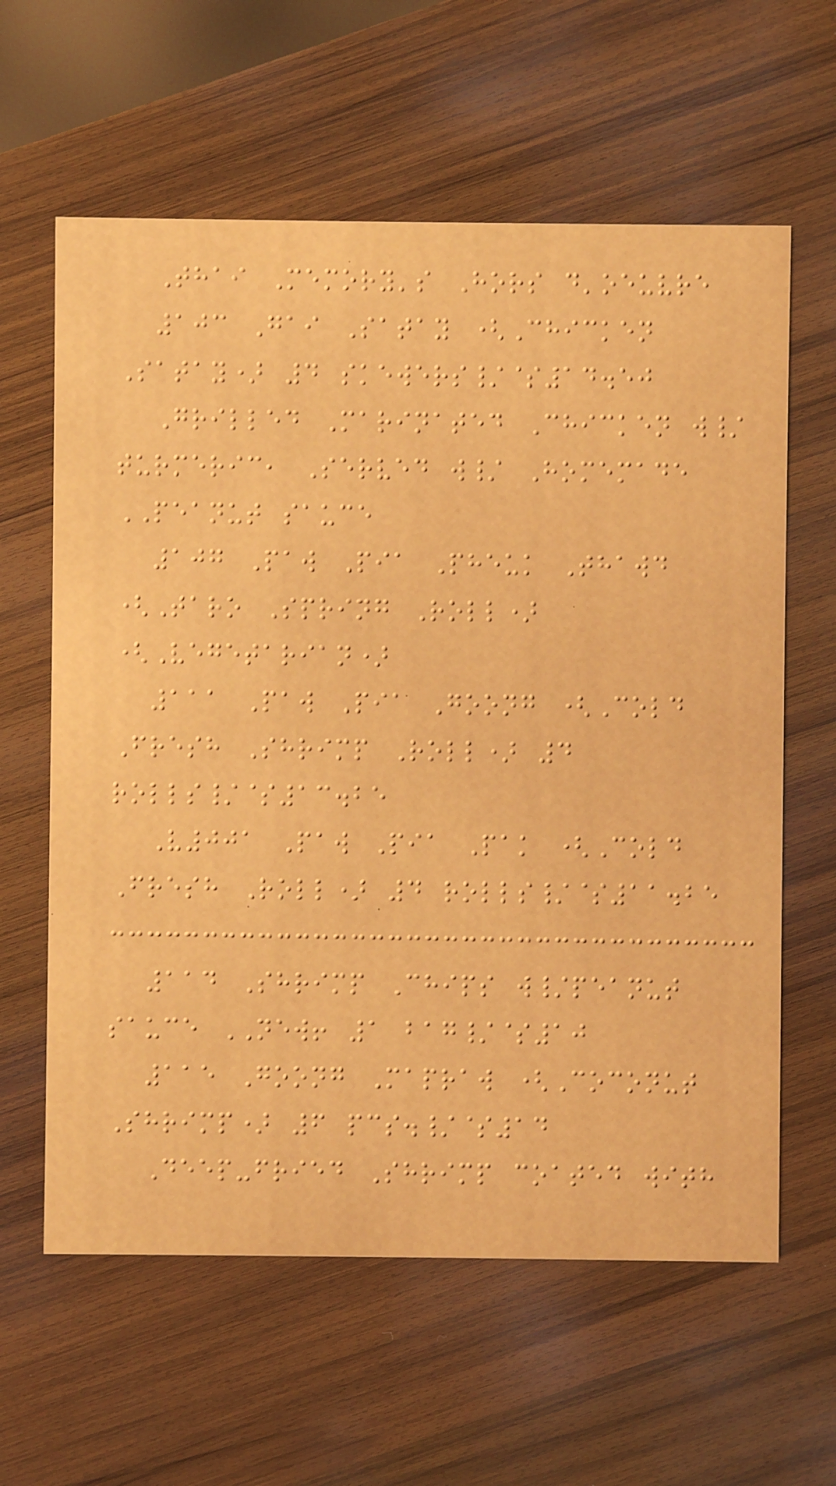Thai Memory's Hors d'oeuvre
103 Gai Satay (Chicken
Satay) 4 skewers/$14.50
Grilled Marinated Chicken w/
turmeric, Served w/ Homemade
PEANUT sauce
107 Paw Pia Pheuk Thawd
(Taro Spring Roll)
(Vegetarian)
111 Paw Pia Goong (Cold
Fresh Shrimp Roll) 4
rolls/$13.25
V001 Paw Pia Pak (Cold
Fresh Roll) 4 rolls/$11.25
114 Shrimp Chips w/peanut
sauce NEW! 1 bag/$10
115 Goong Mapraw (Coconut
Shrimp) 6 pcs./$14
Deep-fried Shrimp coated with
